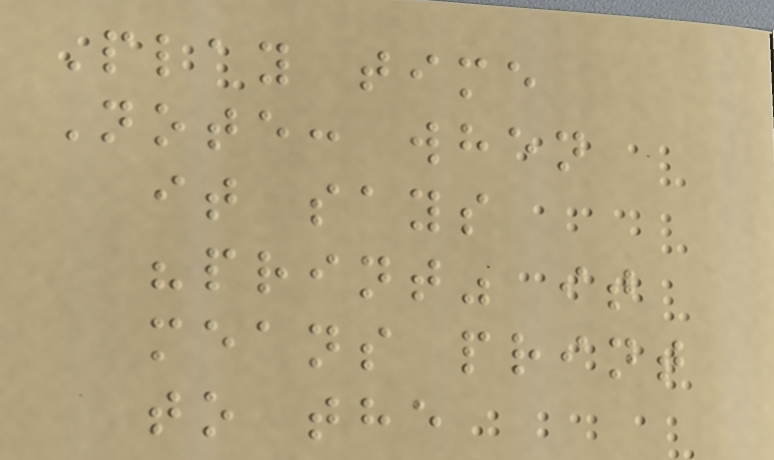Play time
Note: when
it says
"print" it
means print
to the
